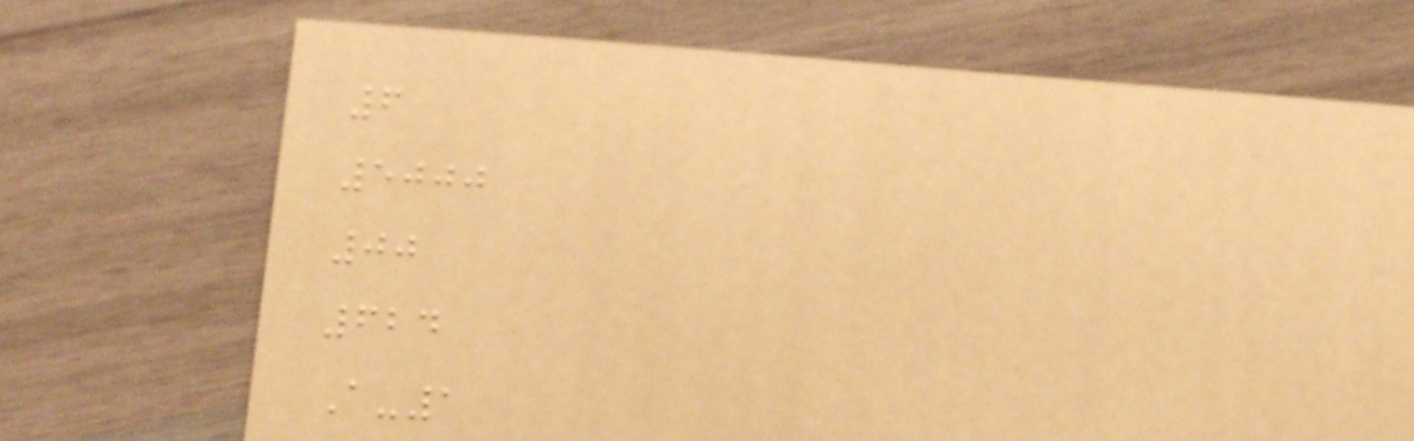6
5000
00
624
A-1
